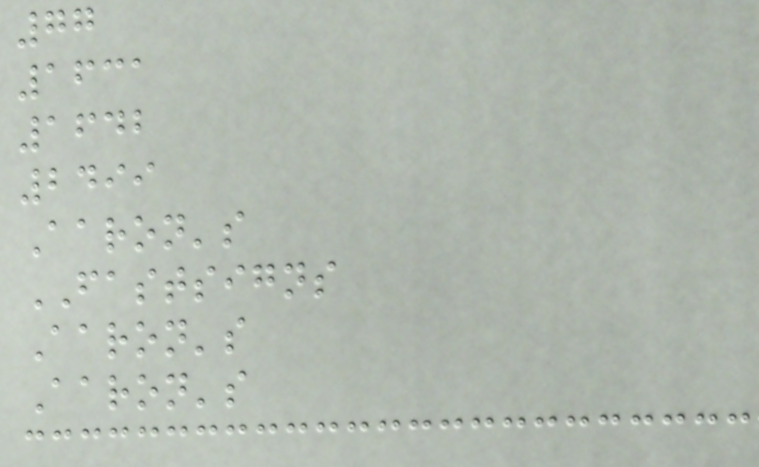77
1631
1642
2499
Aaron's
FASTSIGNS
Aaron's
Aaron's
